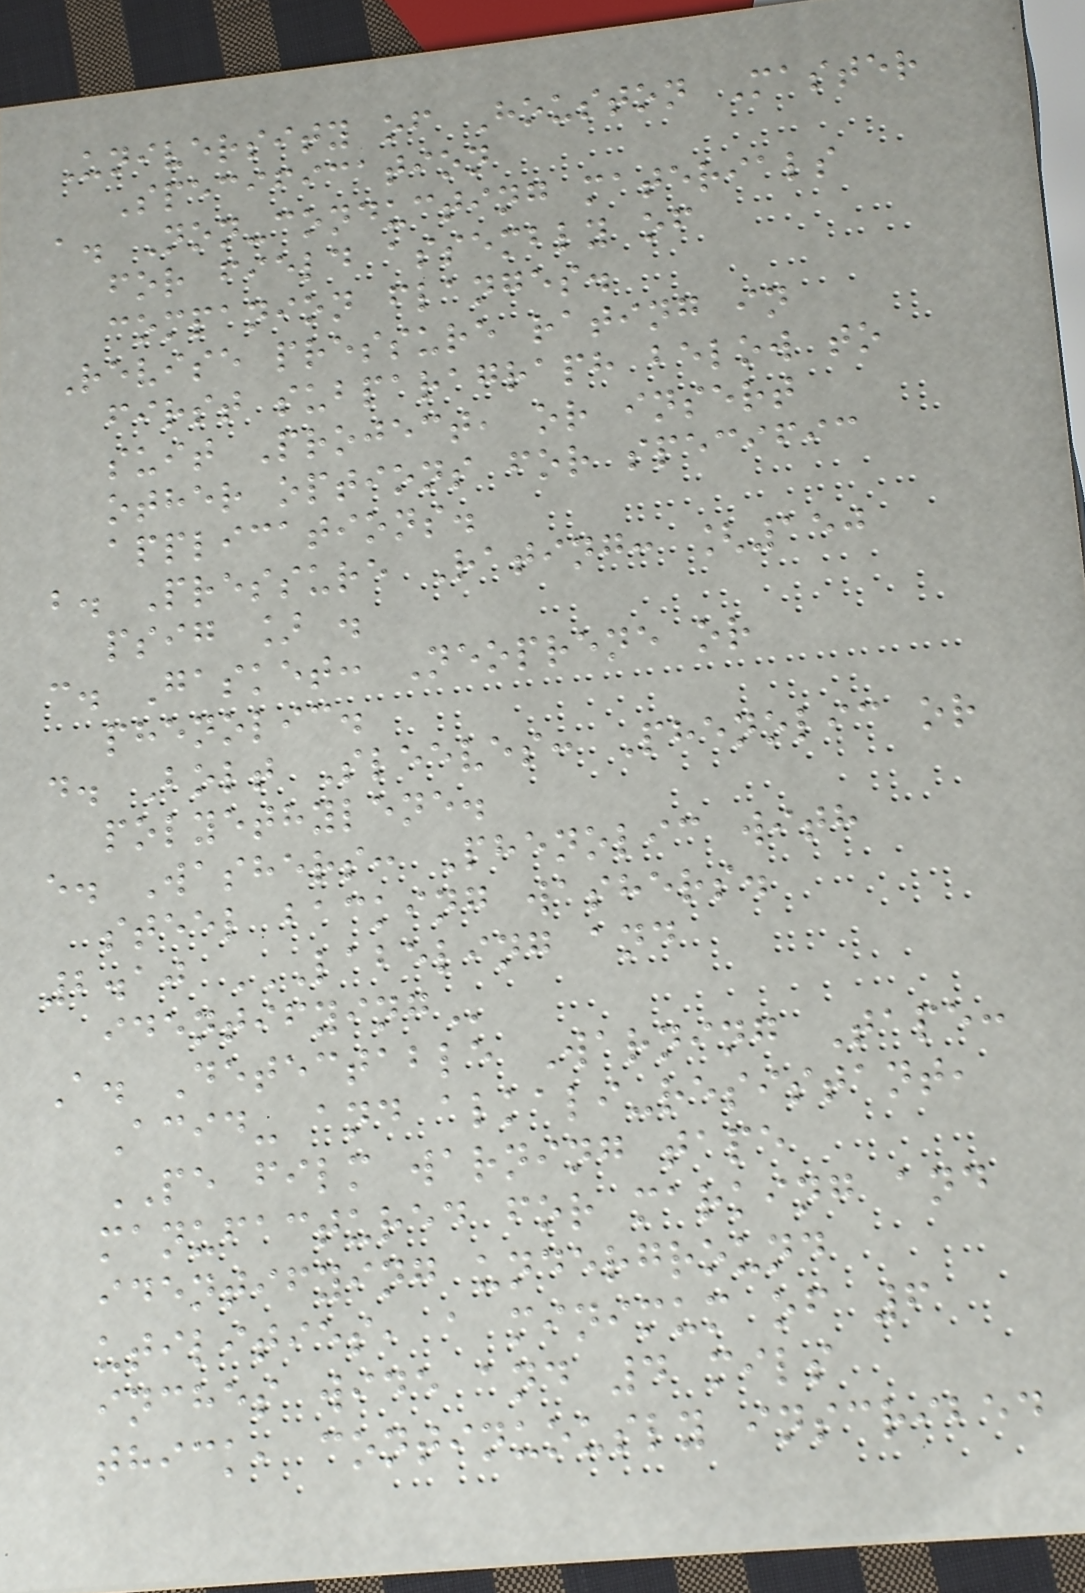University of Houston Master
Specification
a. Non-conducting materials
for field assembly of
companion flanges.
Revise pressure rating in
first subparagraph below to
suit Project, or insert
other options for specific
applications.
b. Pressure Rating: [150
psig ] .
c. Gasket: Neoprene or
phenolic.
d. Bolt Sleeves: Phenolic or
polyethylene.
e. Washers: Phenolic with
steel backing washers.
2.10 LABELING AND
IDENTIFYING
A. Detectable Warning Tape:
Acid- and alkali-resistant,
PE film warning tape
manufactured for marking and
identifying underground
utilities, a minimum of 6
inches wide and 4 mils
thick, continuously inscribed
